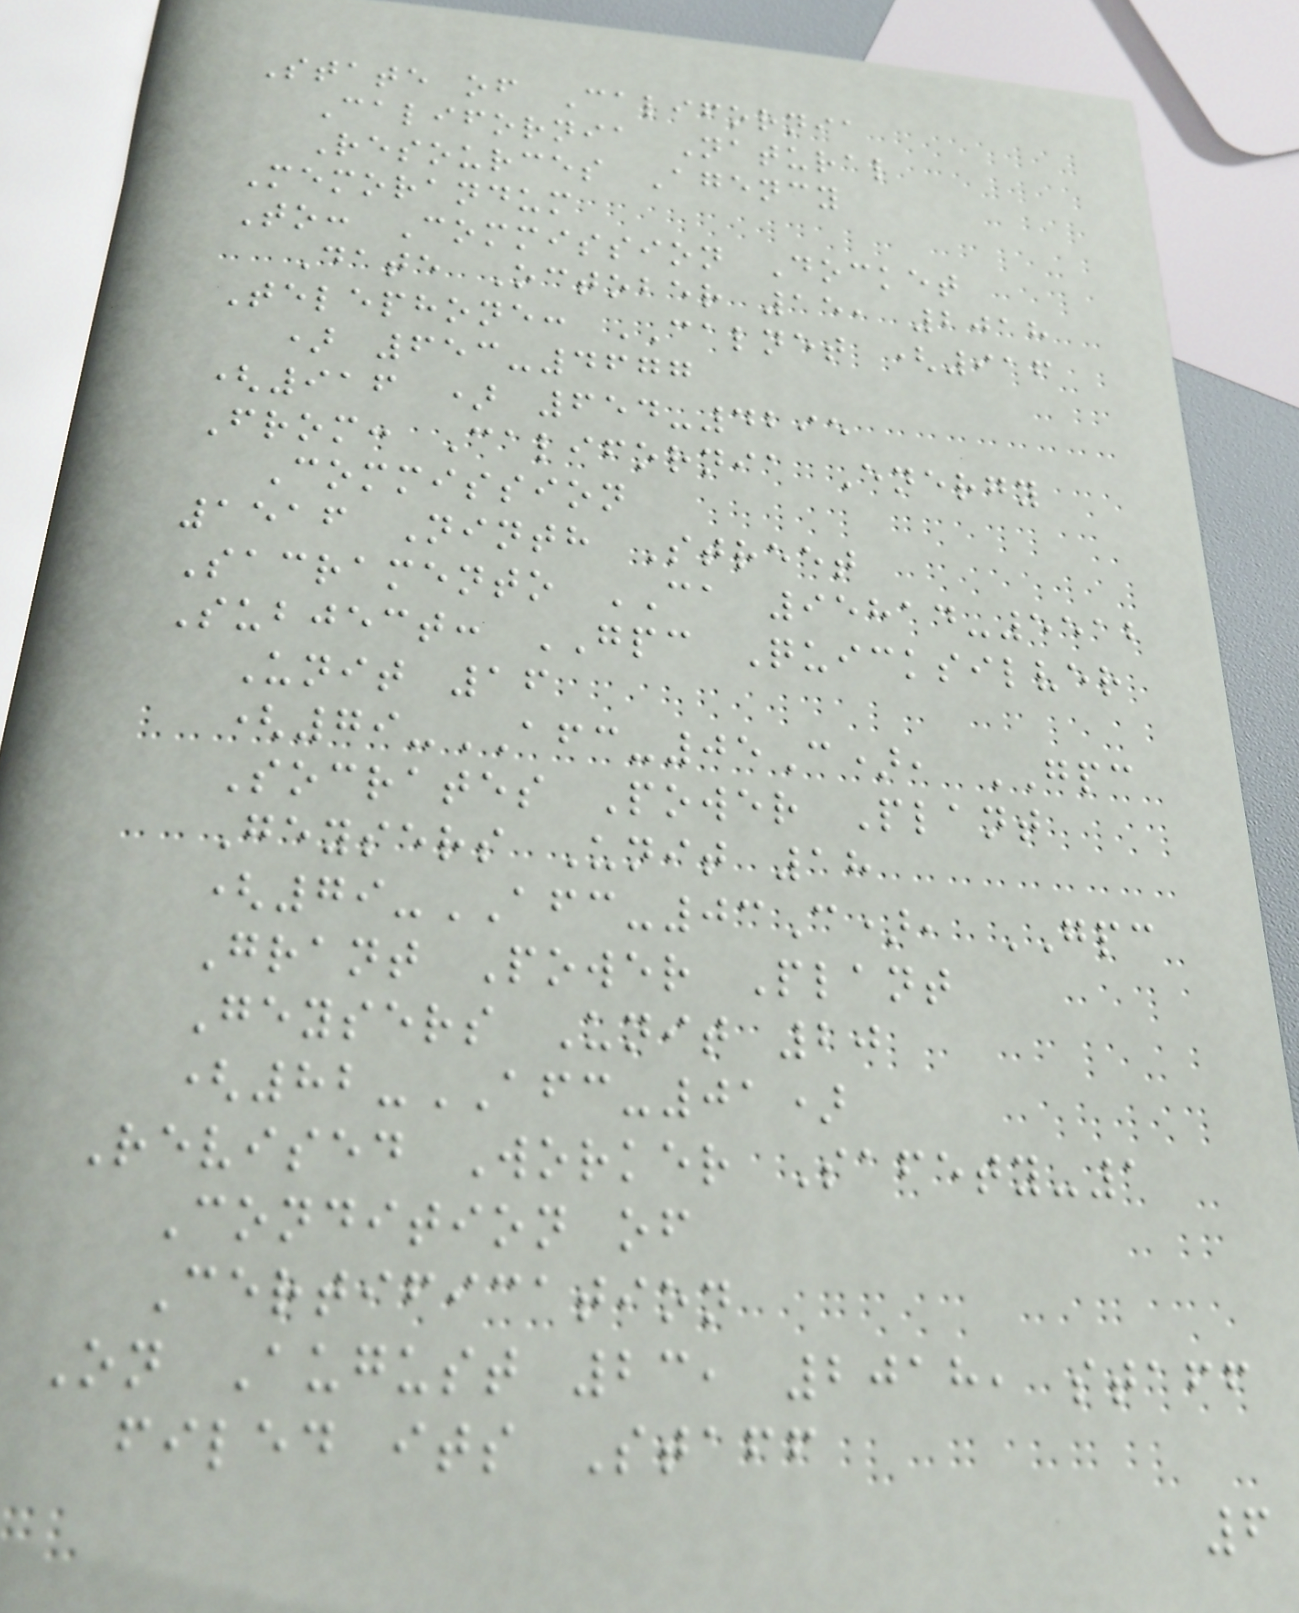State of California
California Natural
Resources Agency
Memorandum
To: Commission Docket
Date October 15, 2018
Telephone: CALNET (916
) 653-4677
(916 ) 654-4295
From: California Energy
Commission
1516 Ninth Street
Sacramento CA 95814-5512
Subject: GPC Quicksilver
Unit 16
(79-AFC-05C), GPC
Socrates Power Plant
Geysers Unit 18
(79-AFC-03C), GPC
Grant Power Plant
Geysers Unit 20
(82-AFC-01)
Revised Worker Safety-1
Condition of
Certification
On August 23, 2018, staff
filed its Staff
6
